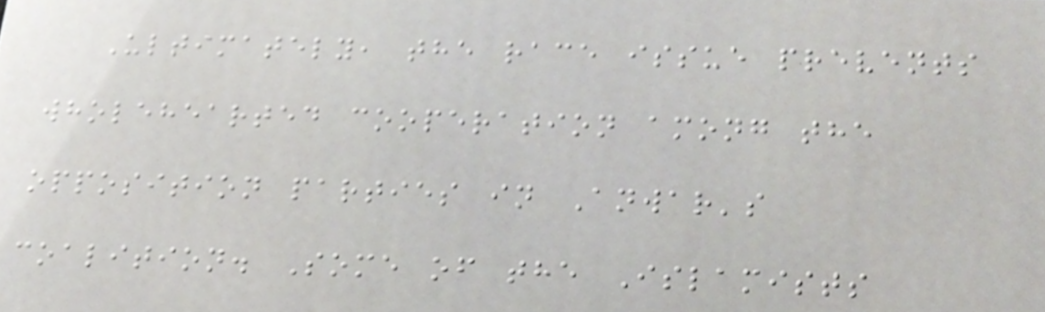Ultimately, the race issue prevents
wholehearted cooperation among the
opposition parties in Anwar's
coalition. Some of the Islamists
